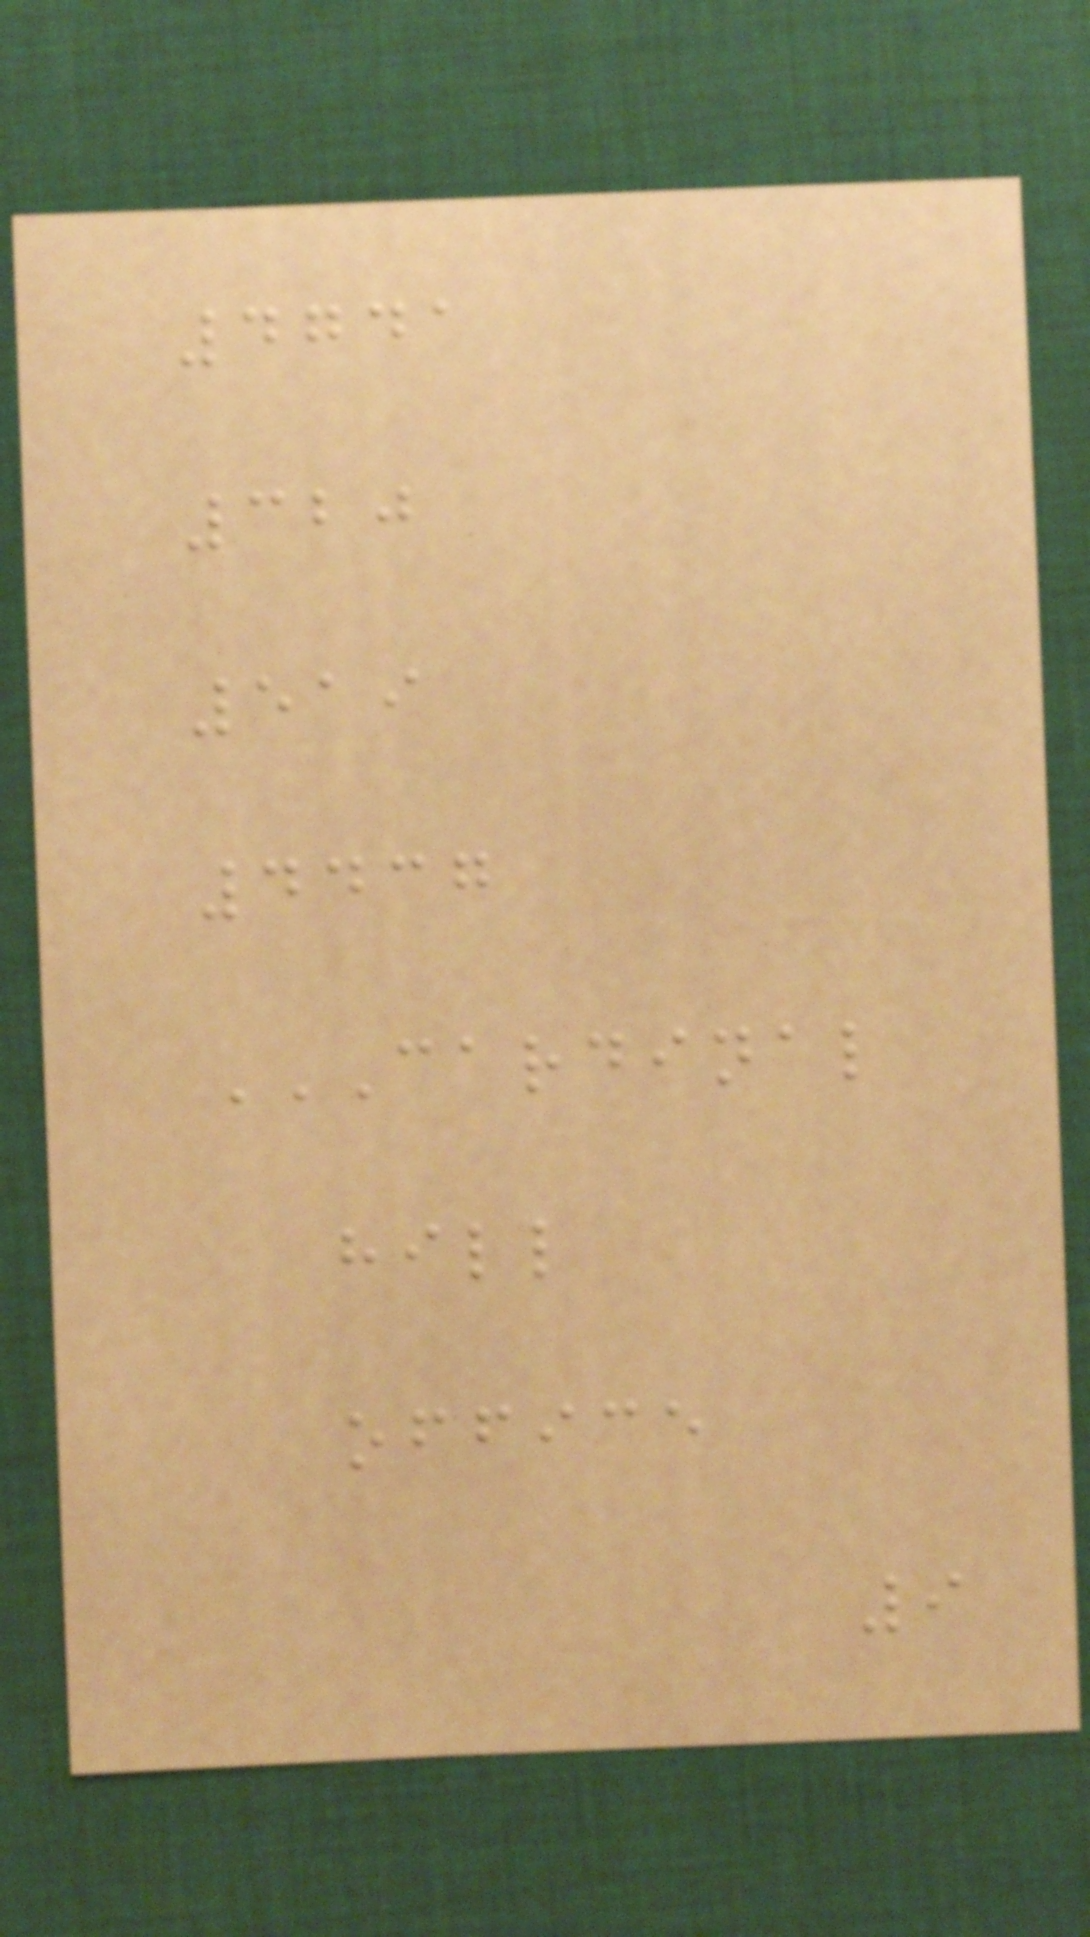4741
320
519
4437
CARDINAL
HILL
OFFICE
9
